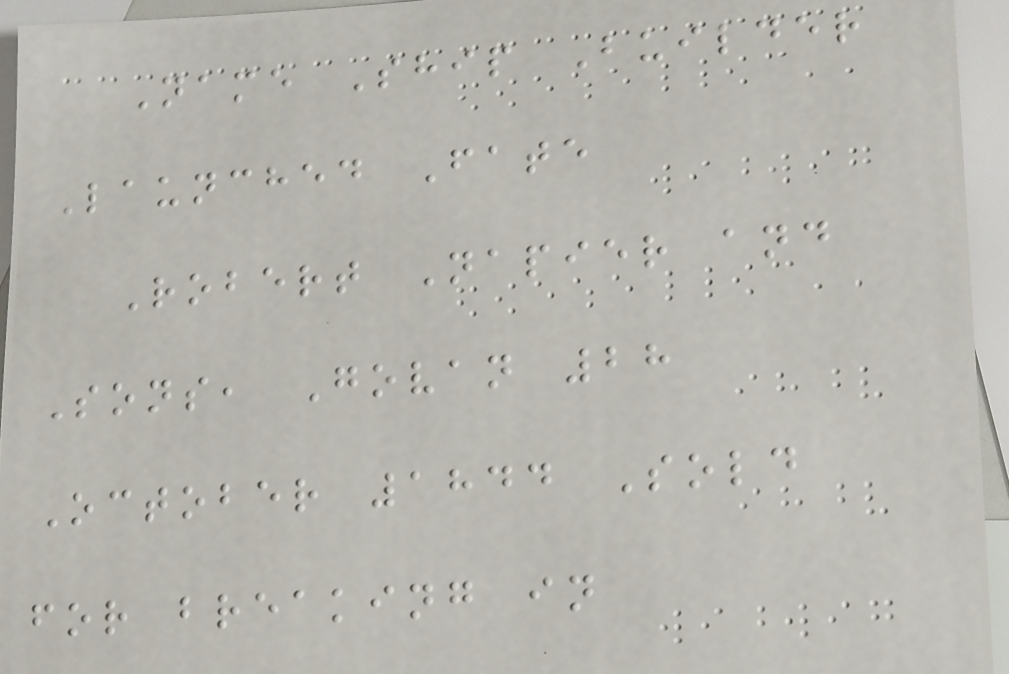Name Ship Builder
Launched Fate
Robert Napier and
Sons, Govan 28
October 1844 Sold
for breaking in
